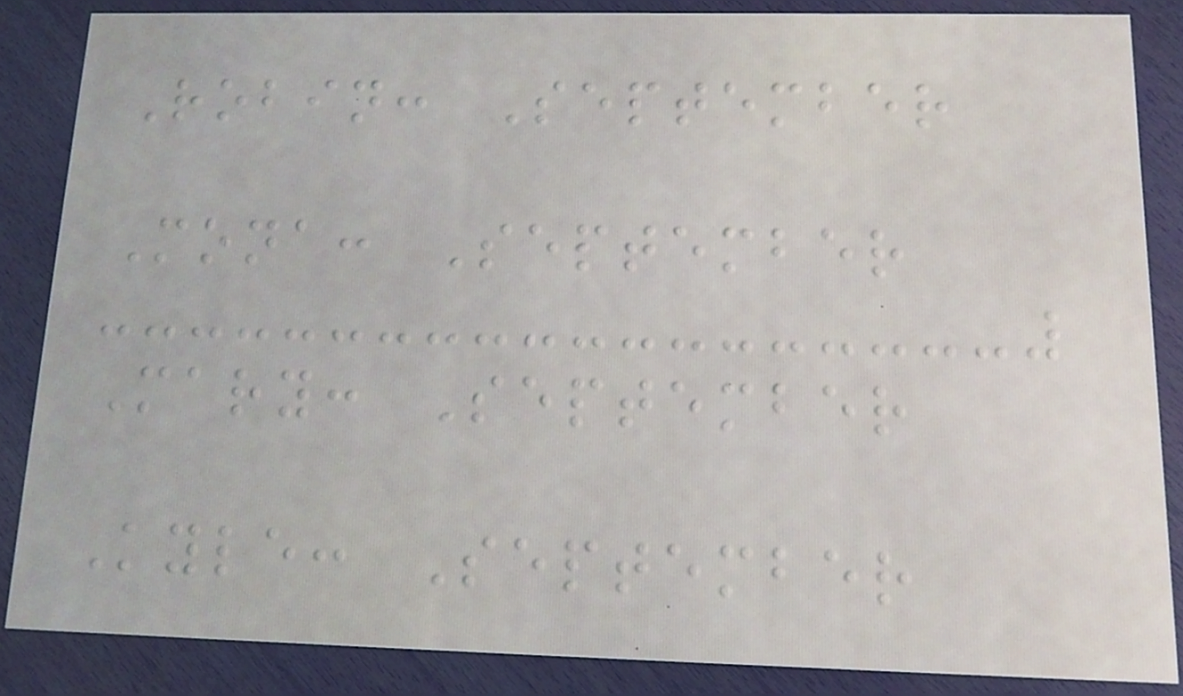Robin: September
Mona: September
Mary: September
Kyle: September
